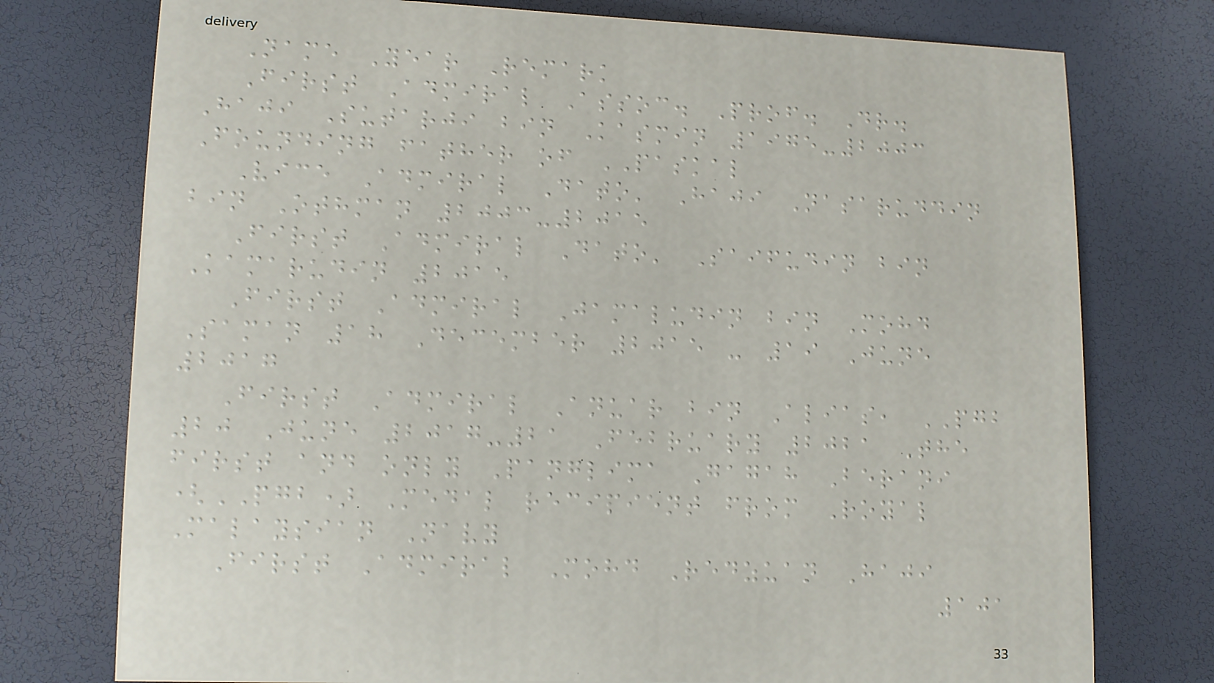Name Year Remark
First Admiral Assoc. Prof. Dr.
Haji Sutarji bin Kasmin 1975-2003
Founding father of PASKAL
Vice Admiral Dato' Haji Nasaruddin
bin Othman 2003-2015
First Admiral Dato' Saifudin bin
Kamarudin 2015
First Admiral Jamaludin bin Mohd
Saman 18 December 2015 - 19 June
2017
First Admiral Anuar bin Alias, PGB
20 June 2017-21 February 2021 The
first and only Panglima Gagah Berani
(PGB) Medal recipient from Royal
Malaysian Navy
First Admiral Mohd Redzuan Haji
101
